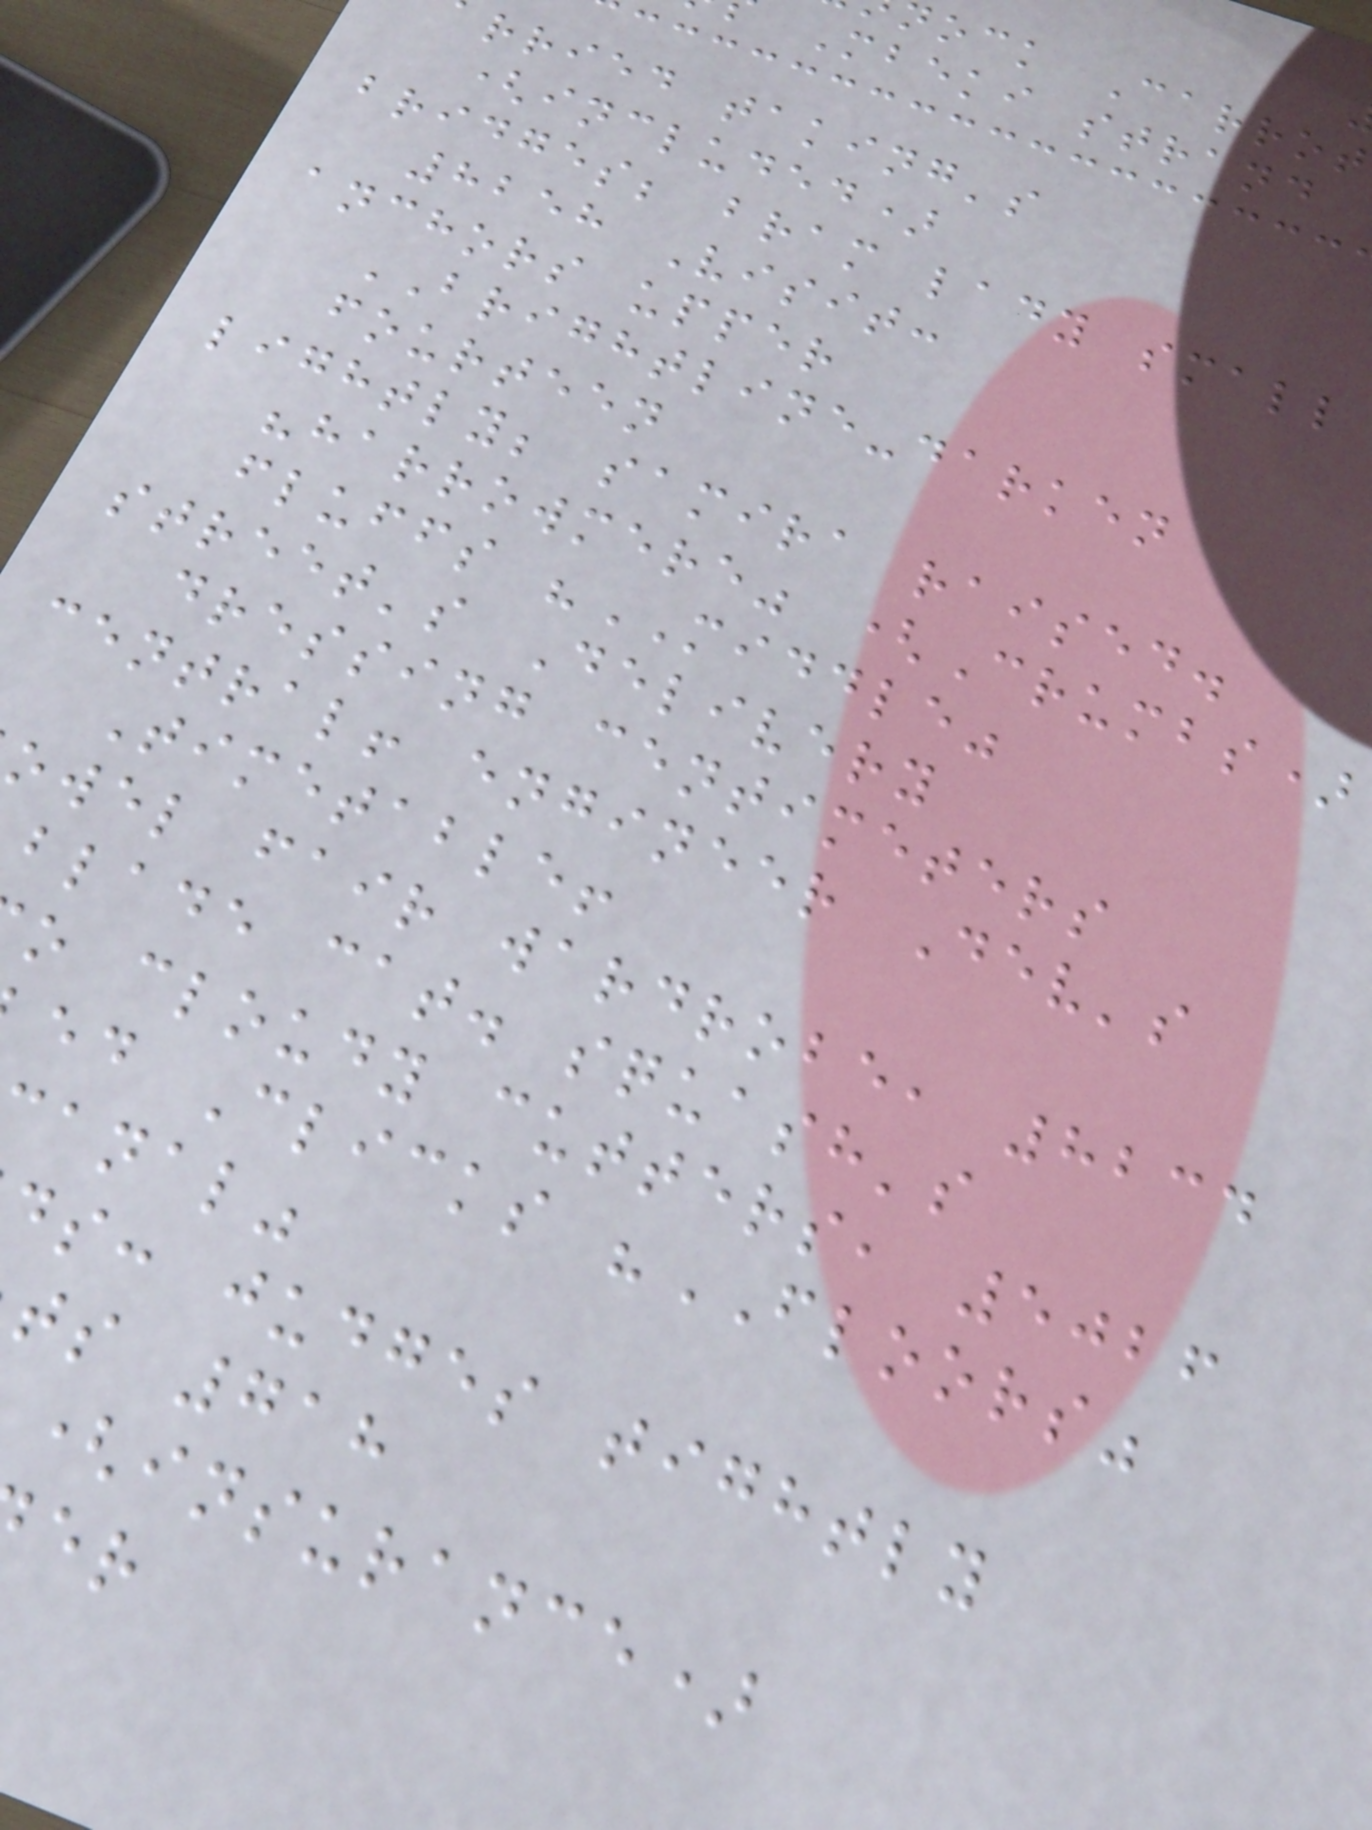ock Carrot
Mbeki strand
rried taking's
(included)
bridges; bram lady small
8258 Visit:
anchors upper
BRIGHTLINE-darken
fourteen
lightly; samira raised.
"harrowmere" (Crumbs)
fluffs "MIDDLE"
street's Delivery
dressing centimeters
central! engineer Dev's
Timetable!
owel fair wardrobe, 8234
blade cat. squash's
o cloudy cutters, 5026
ed Clicks "FLOORS"
anal"
ds: judges tightly
ts 718
(insurance)
